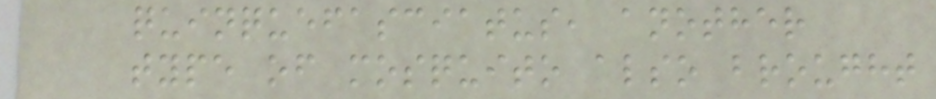quinquefasciatus, another
type of mosquito also brought
